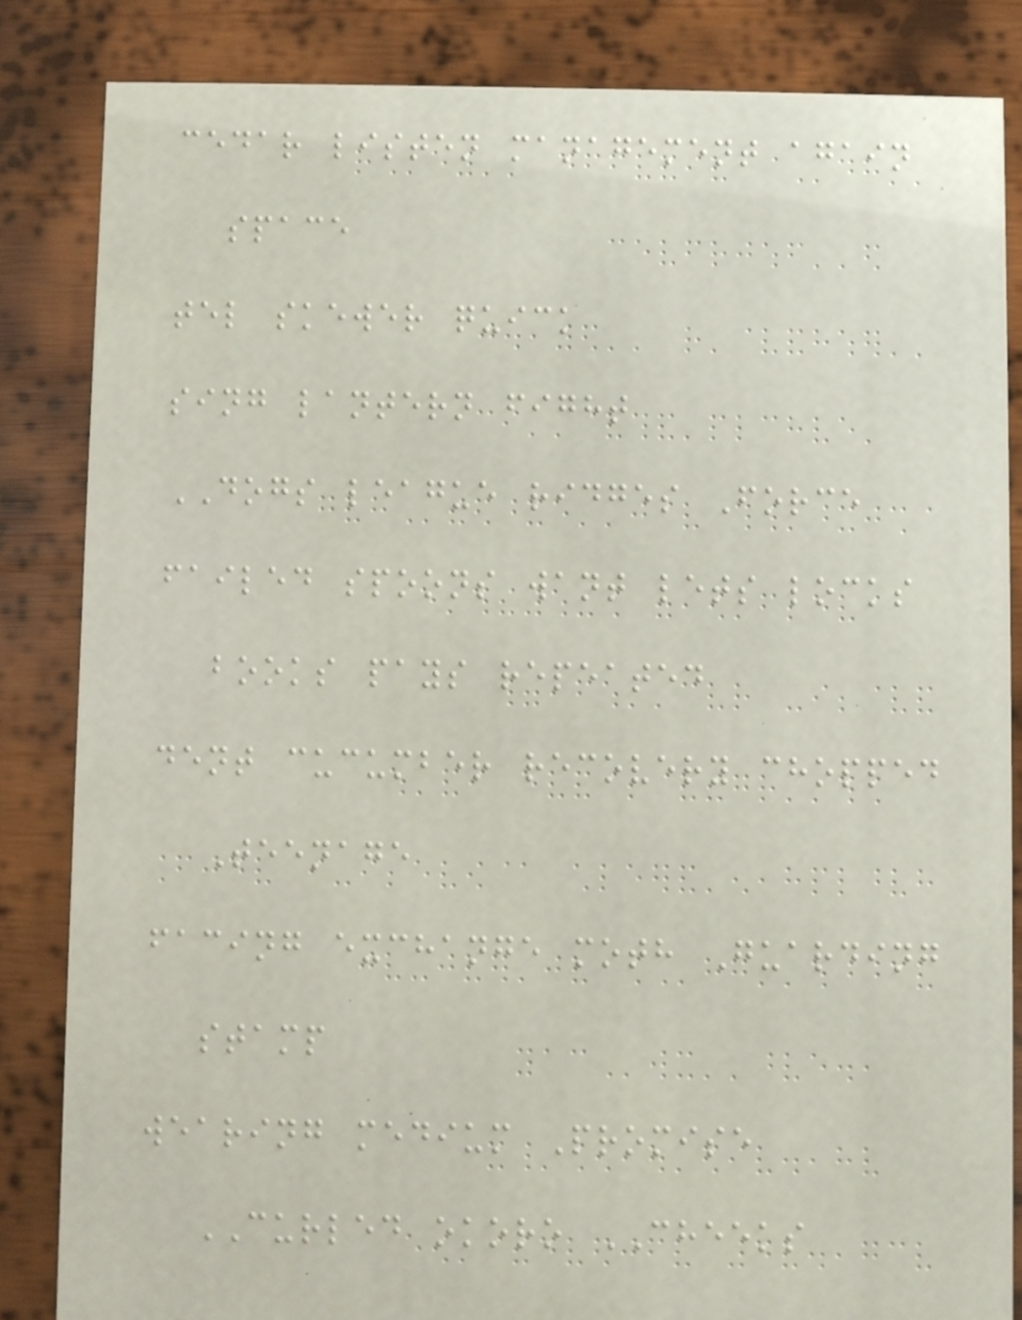cedar listen management again
space
tel skewer quick
sing lantern fight
DOGS league ridges Force
failed spoons want lets locks
books pays repeated
dent cucumber recovery chopped
Teenage
facing exchange moth Guarding
stamp
wearing medium Promise
CURLED okoro CHEEKS
